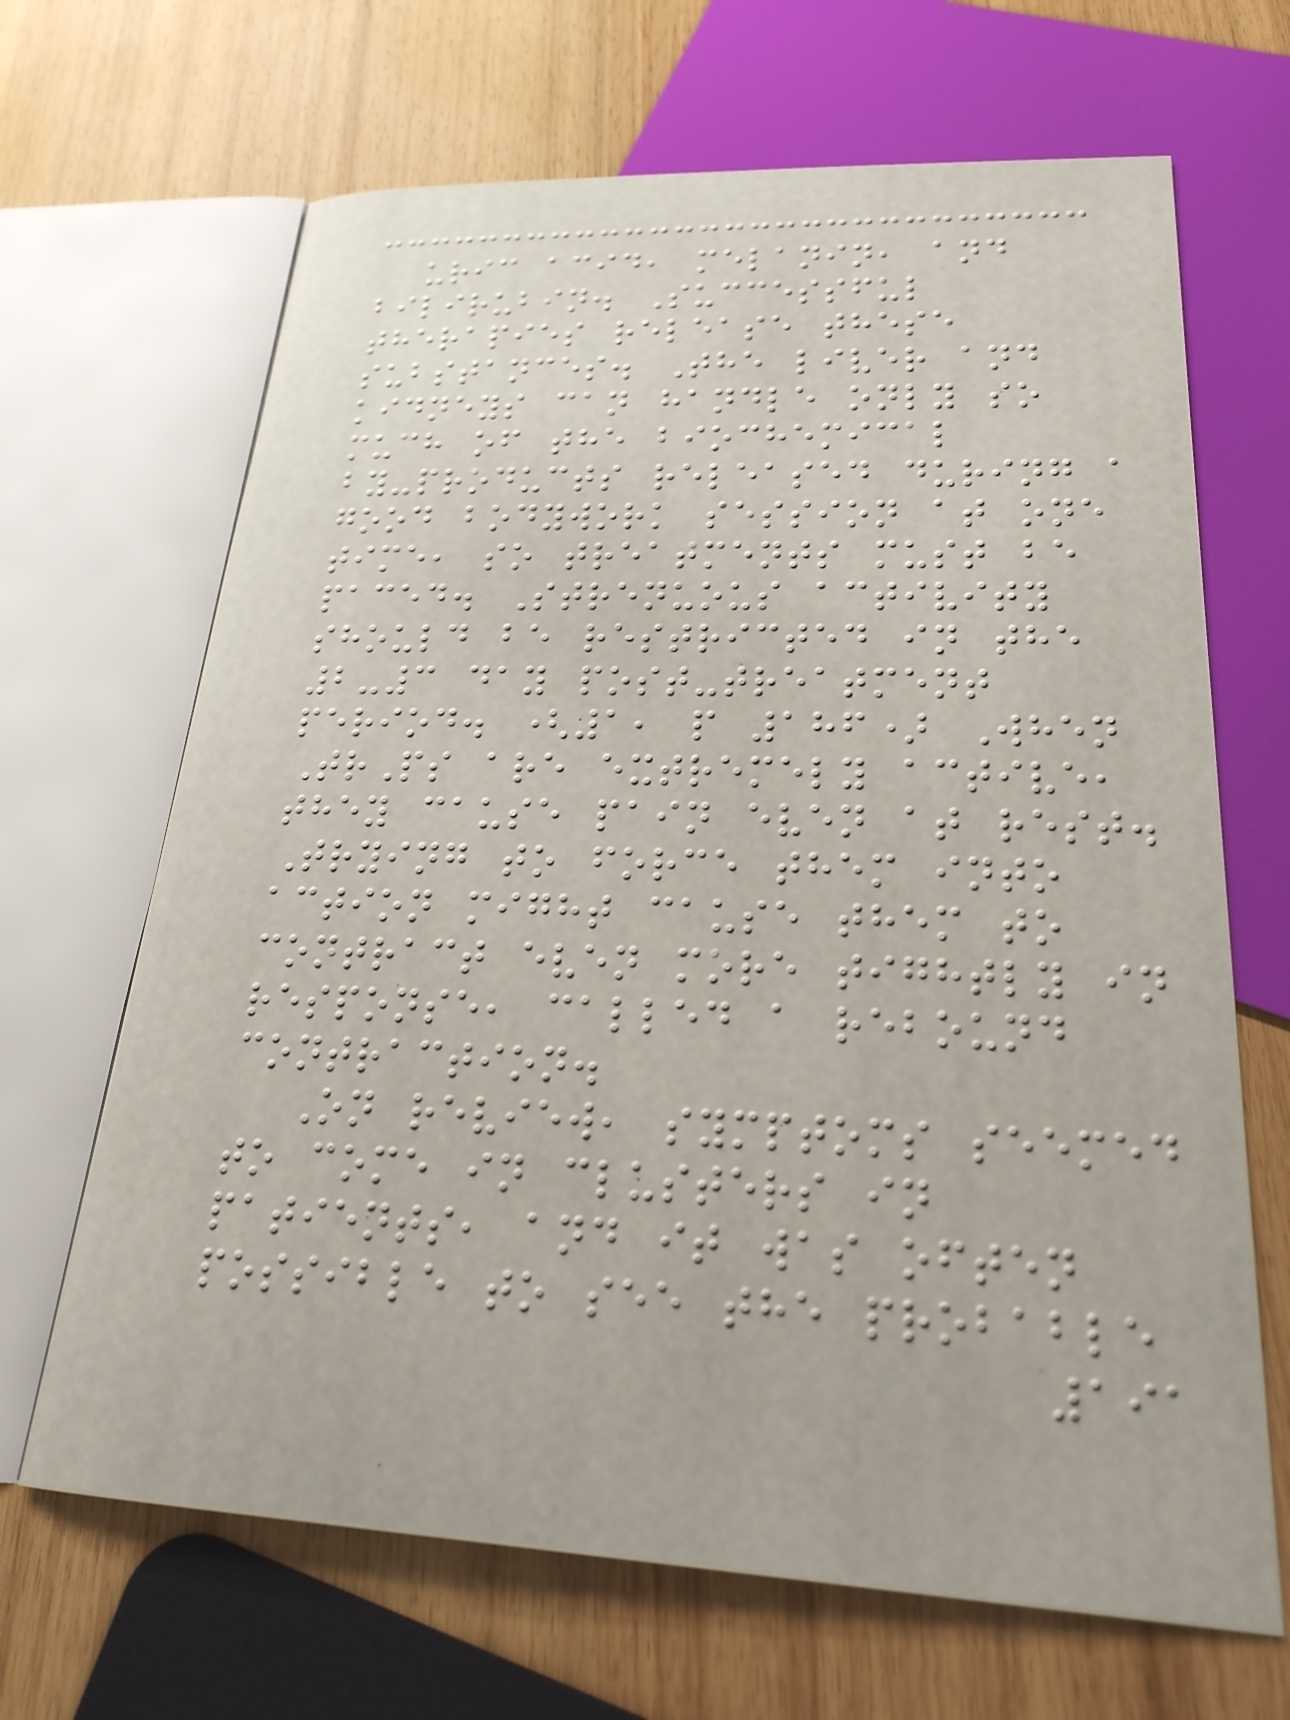uric acid, melanin, and
bilirubin. Successful
therapies release these
substances. The liver and
kidneys can handle only so
much of the biochemical
by-products released during a
good bodywork session at one
time, so treatments must be
paced. Strenuous activity
should be restricted in the
2-3 day post-treatment
period. (1, p 186) When
TrPs are extremely active,
they cause pain even at rest.
Trying to force them into
action might cause them to
contract even more tightly in
response, called a rebound
contraction.
On review, symptoms seemed
to come in clusters in
patients, and it was often
possible to see the probable
191
